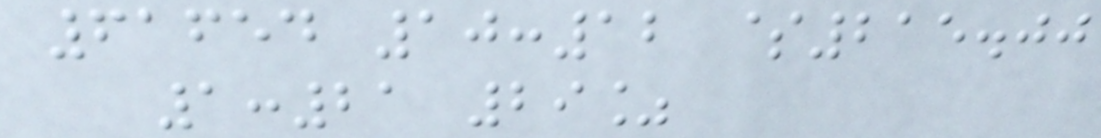61654 10:12 $215.00
1:21 29%
